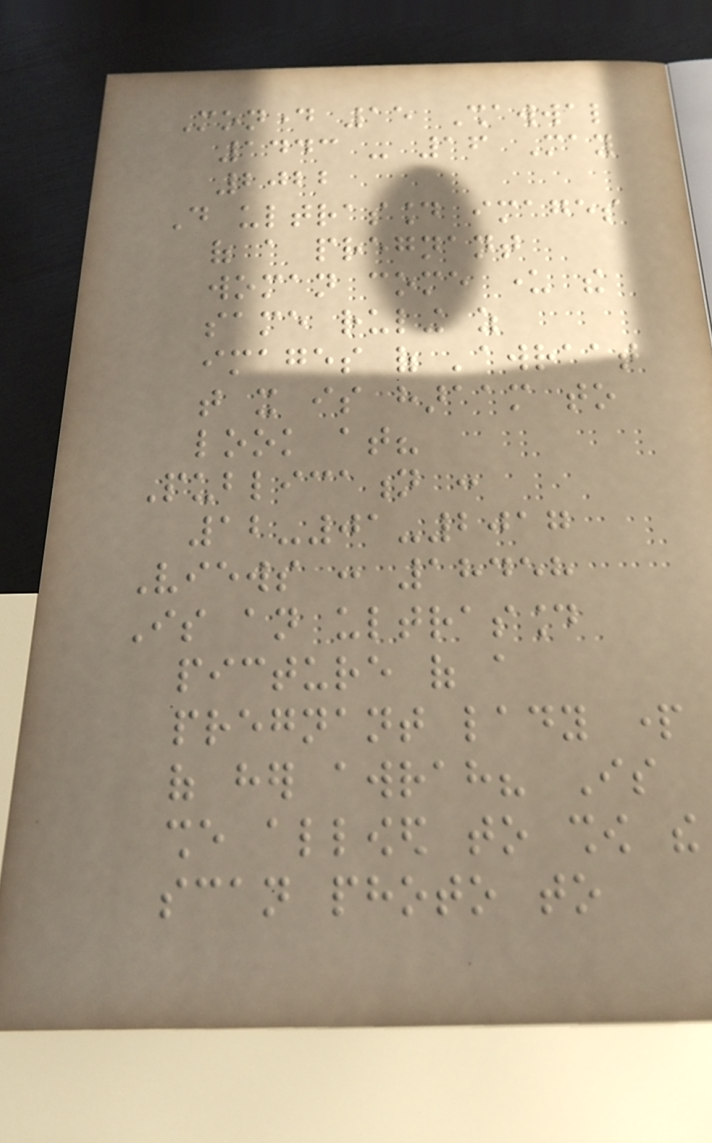Monday 15 Shawwal
1443 - 16 May
2022
Do ultrasound images
of a pregnant
woman come under the
same ruling as
images of 'awraat
that it is haraam to
look at?
Publication :
12-01-2017
Views : 18458
Is an ultrasound
picture of a
pregnant lady part
of her awrah? Is
she allowed to show the
scan photo to
